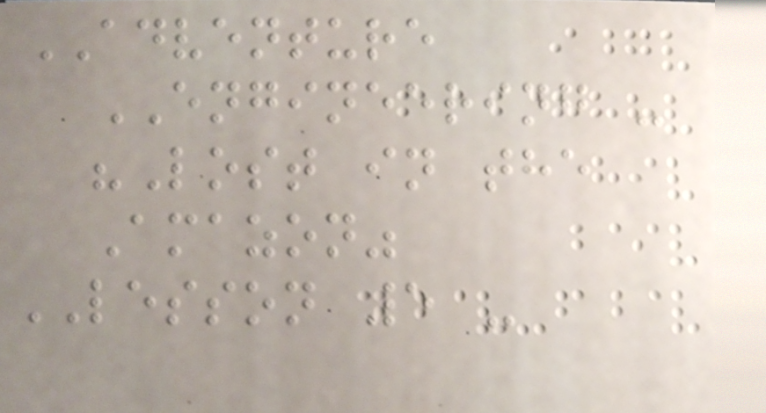ADVENTURE
ENGINEERING -
"Lost in the
Amazon"
LESSON 5 -
